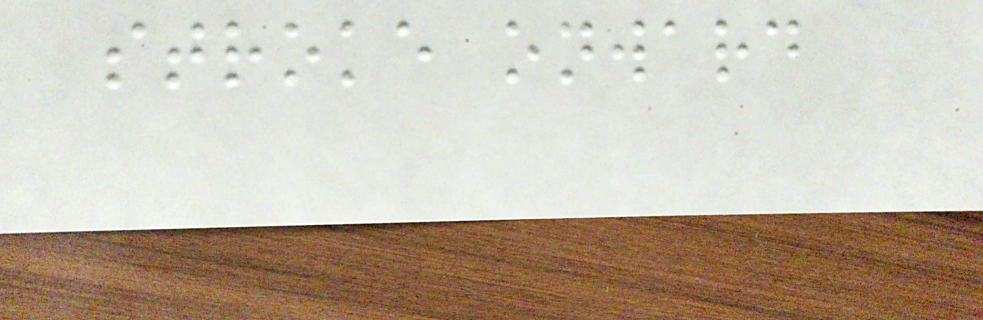stroke onward
